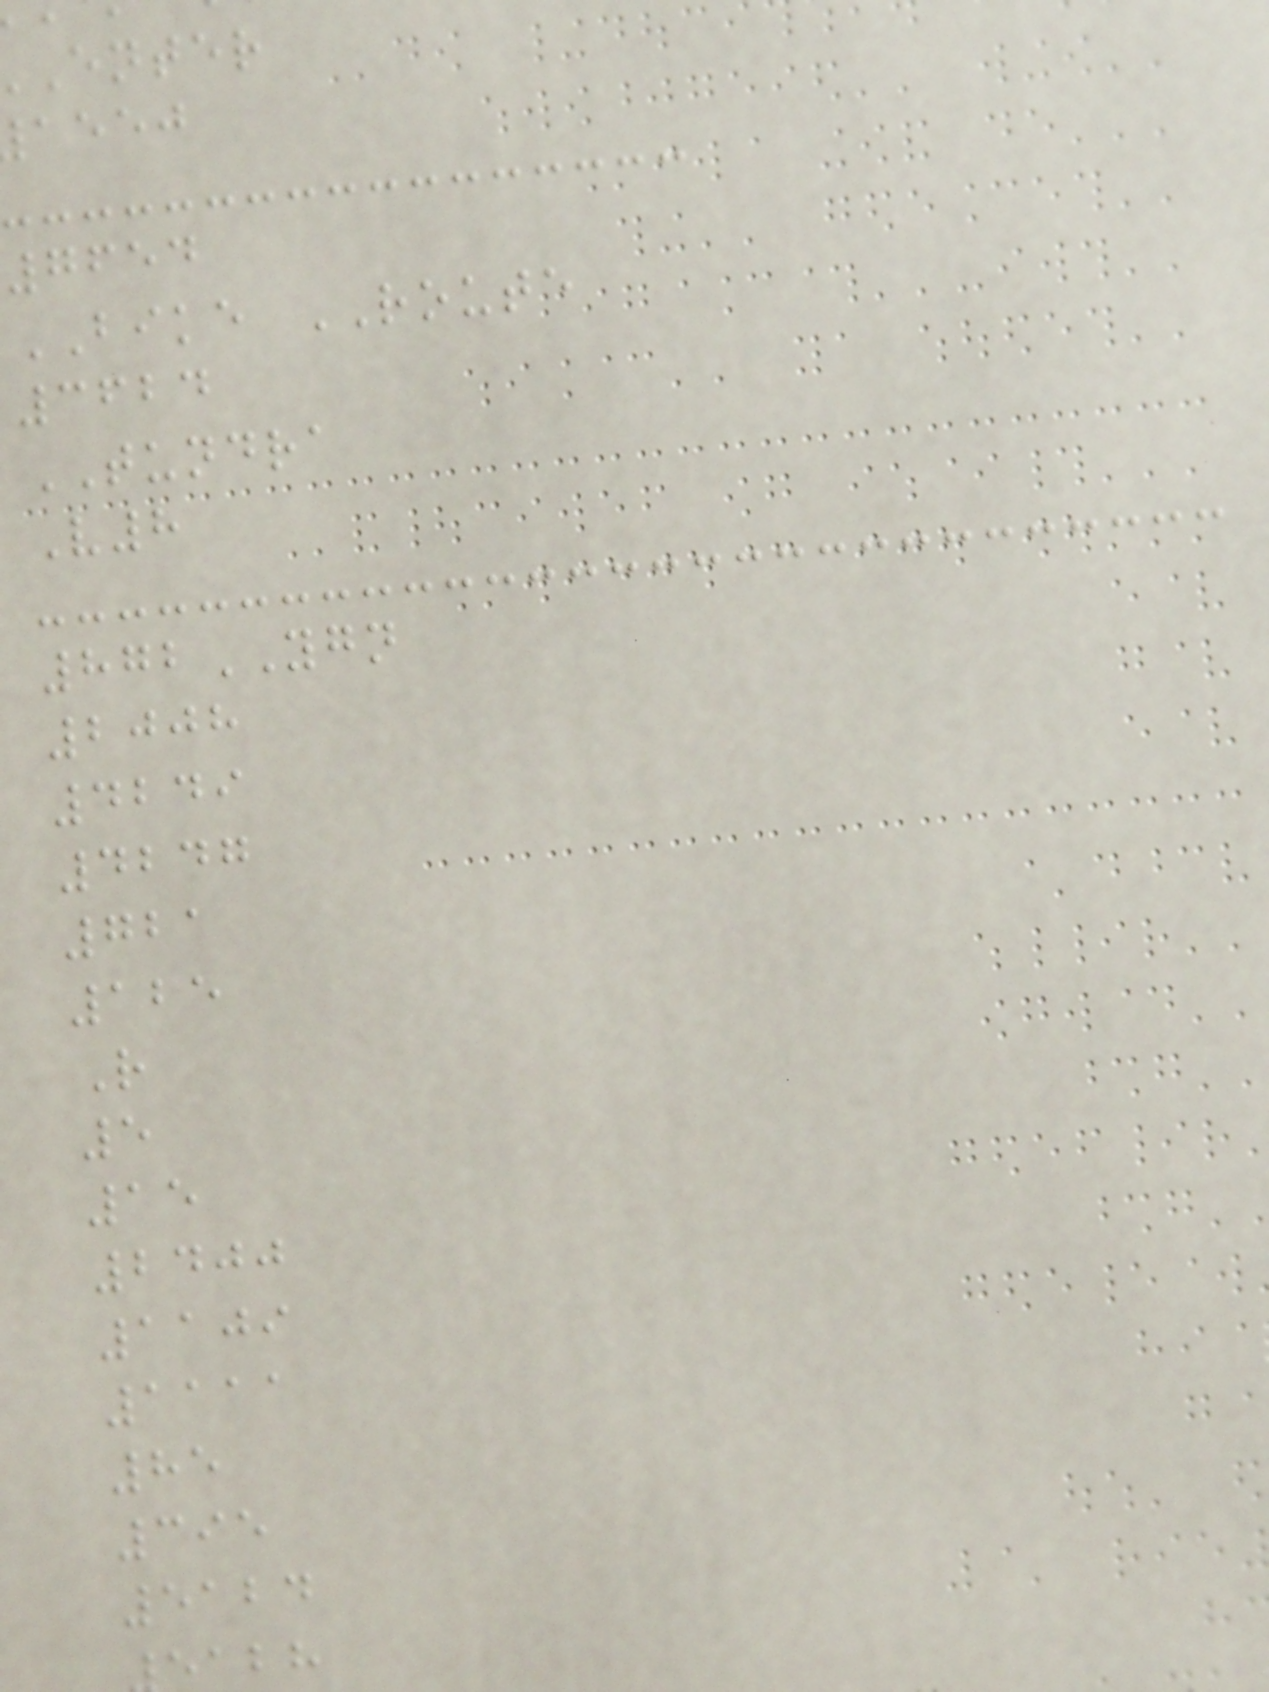enter
aeej
7654
BIKE ROUTE
3624
TUNDRA
V8
872YGN
2008
4249
4247
721
125
R
5
15
2400
1109
1111
85
395
5124
